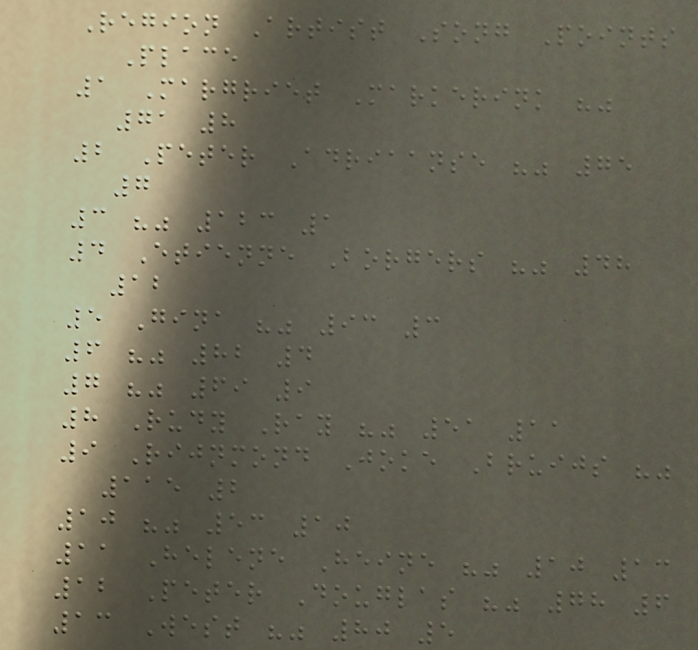Region Artist Song Points
Place
1 Margriet Markerink ""
71 8
2 Peter Adriaanse "" 75
7
3 "" 123 1
4 Etienne Borgers "" 48
12
5 Gina "" 93 3
6 "" 82 4
7 "" 69 9
8 Rudy Ray "" 51 11
9 Rijnmond Joke Bruijs ""
115 2
10 "" 53 10
11 Helene Heine "" 10 13
12 Peter Douglas "" 78 6
13 West "" 80 5
